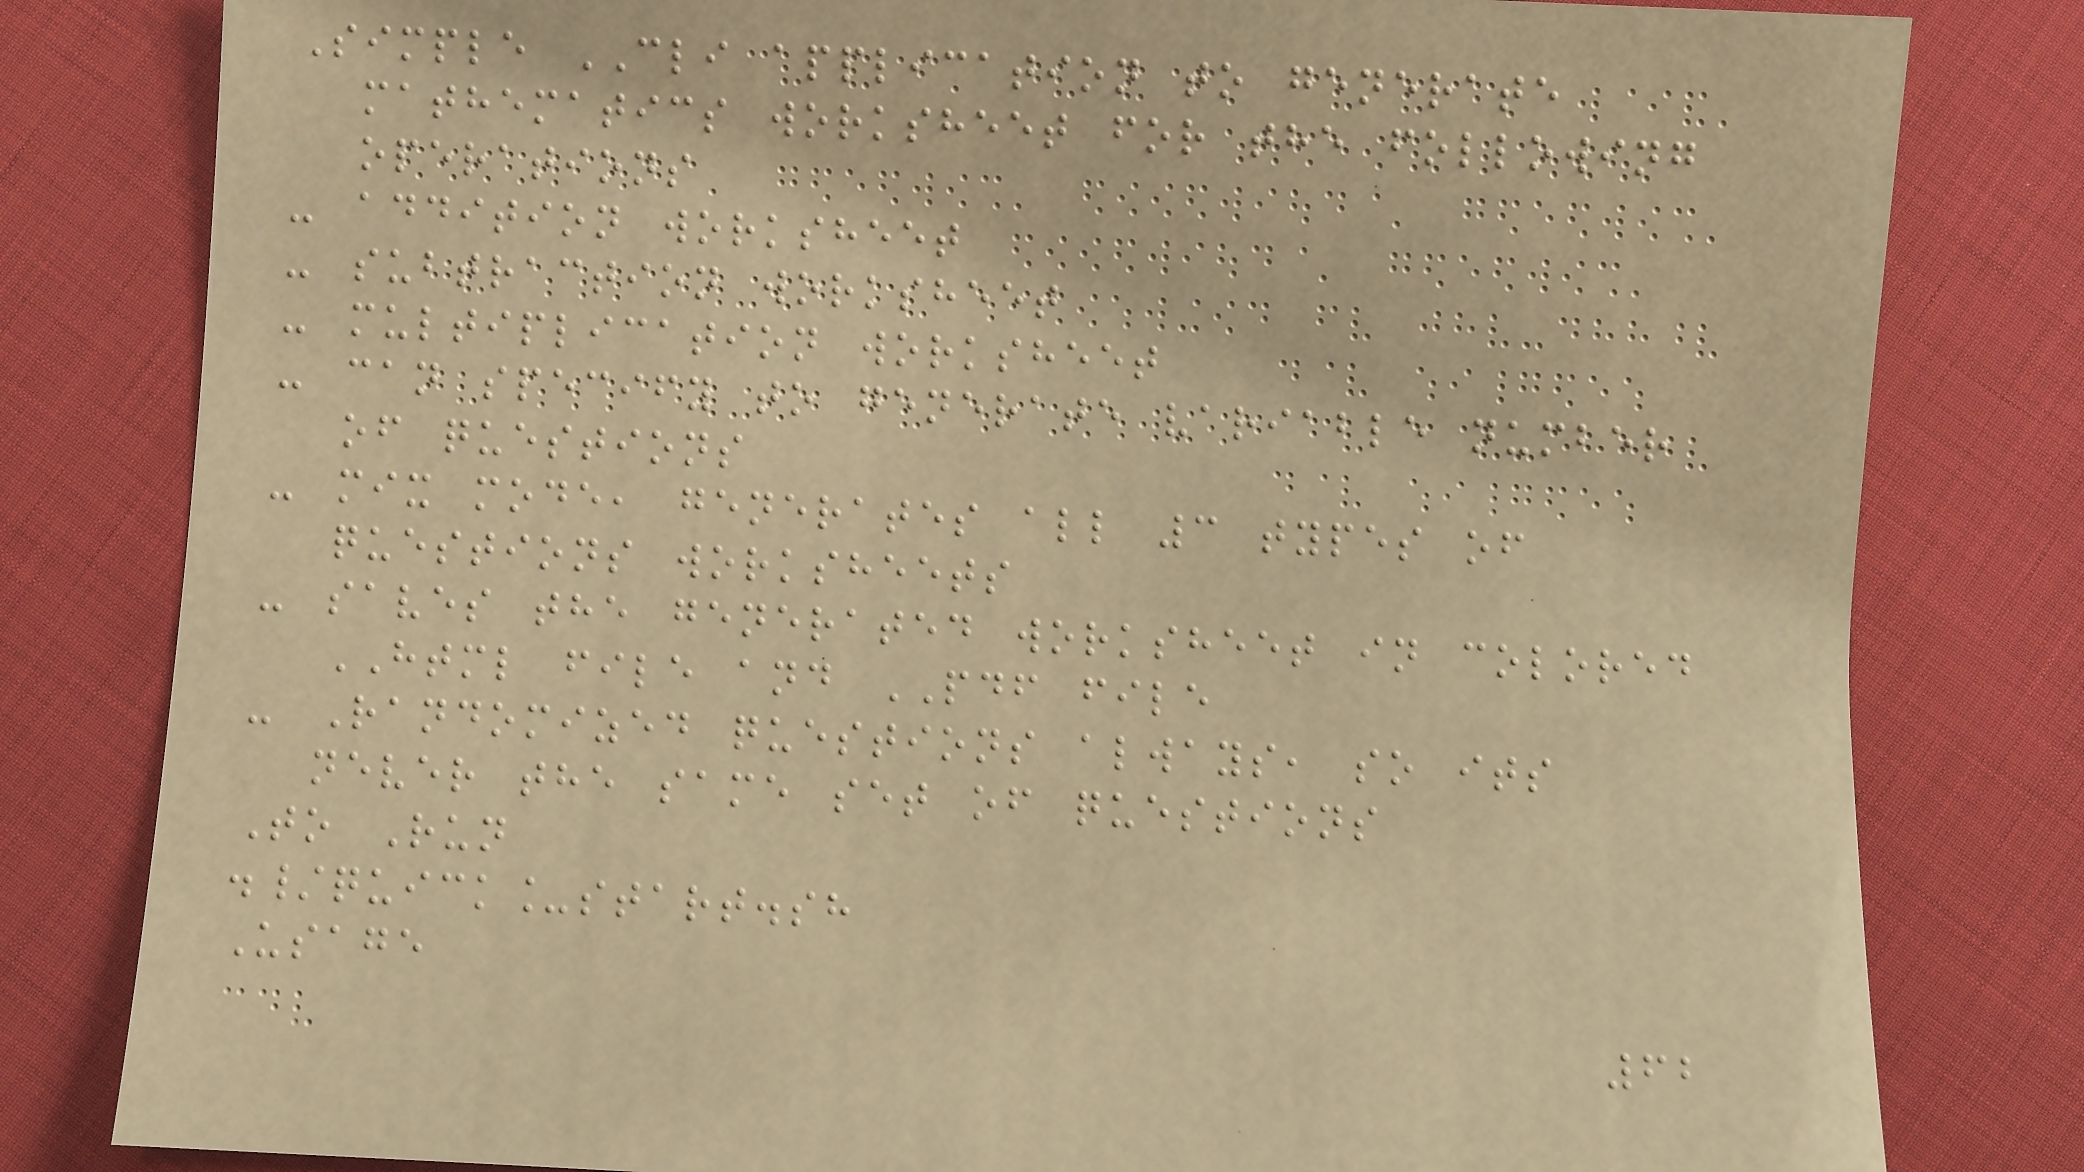Simple CLI application to generate
mathematics worksheet for the following
operations
- addition worksheet
- subtraction worksheet
- multiplication worksheet
- can specify to generate variable number
of questions
- mix mode, generates all 3 types of
questions worksheets
- saves the generated worksheet in colored
HTML file and PDF file
- Randomized questions always, so its
never the same set of questions
To Run
./quick_start.sh
Usage
62
